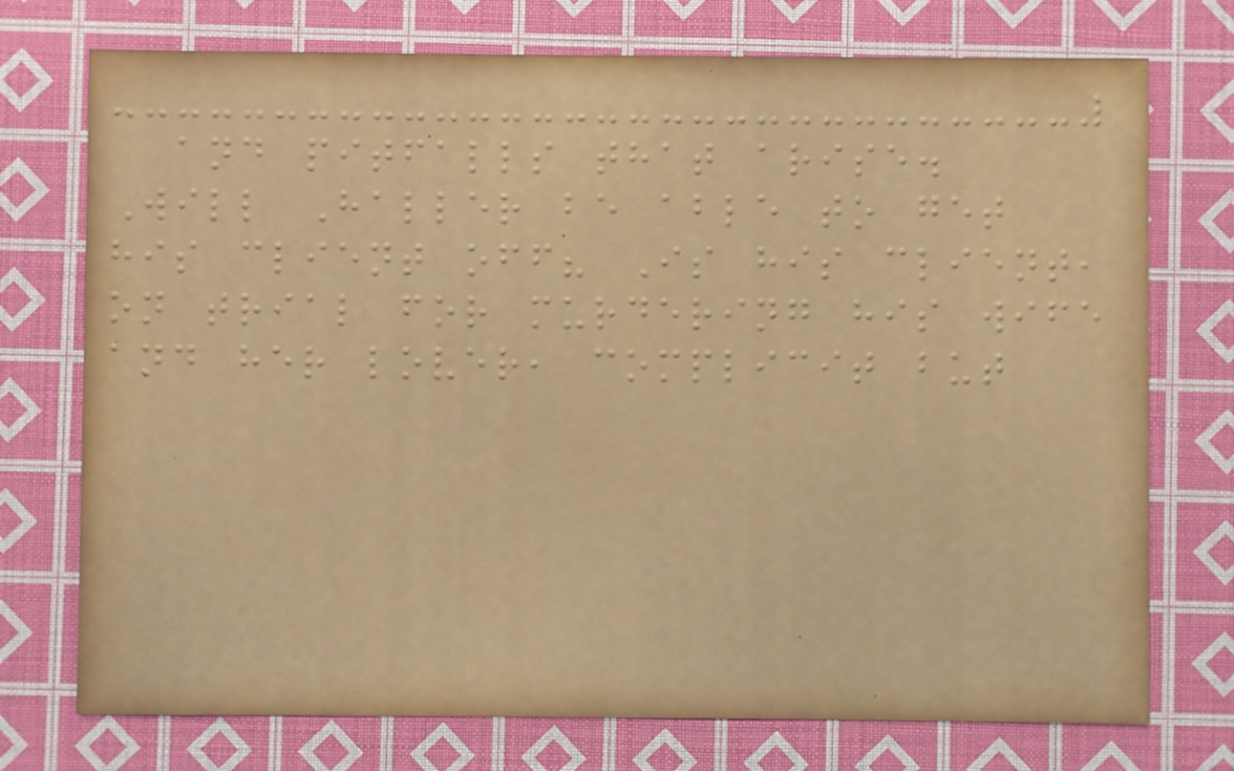and pitfalls that arise.
Will Haller be able to get
his client off? Is his client,
on trial for murdering his wife
and her lover, complicit but
